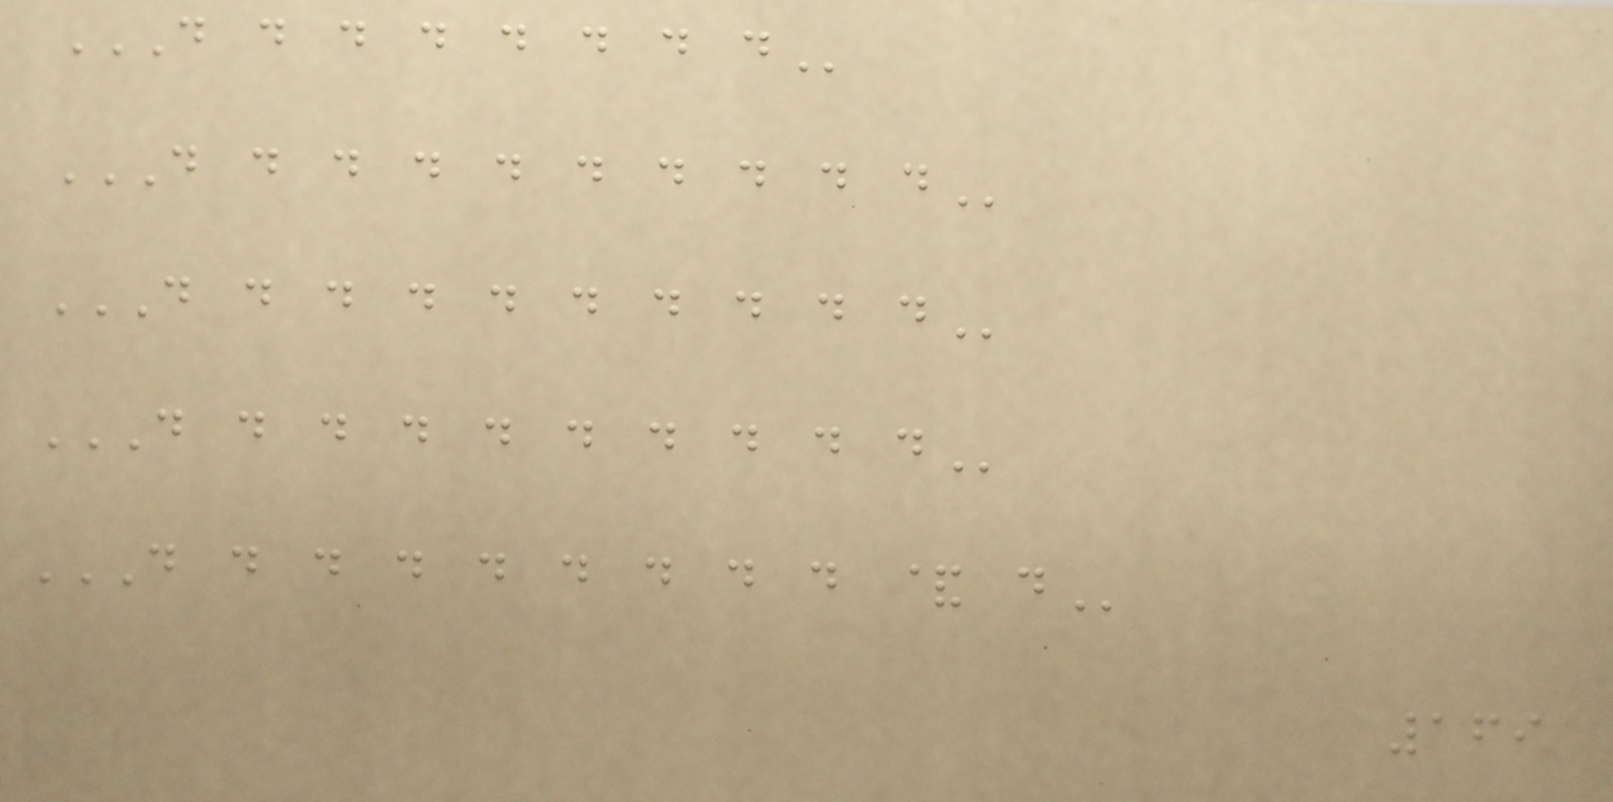D D D D D D D D
D D D D D D D D D D
D D D D D D D D D D
D D D D D D D D D D
D D D D D D D D D & D
169
